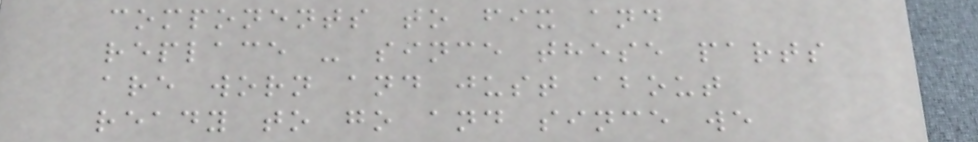components to fix and
replace - since these parts
are worn and just about
ready to go and since we
